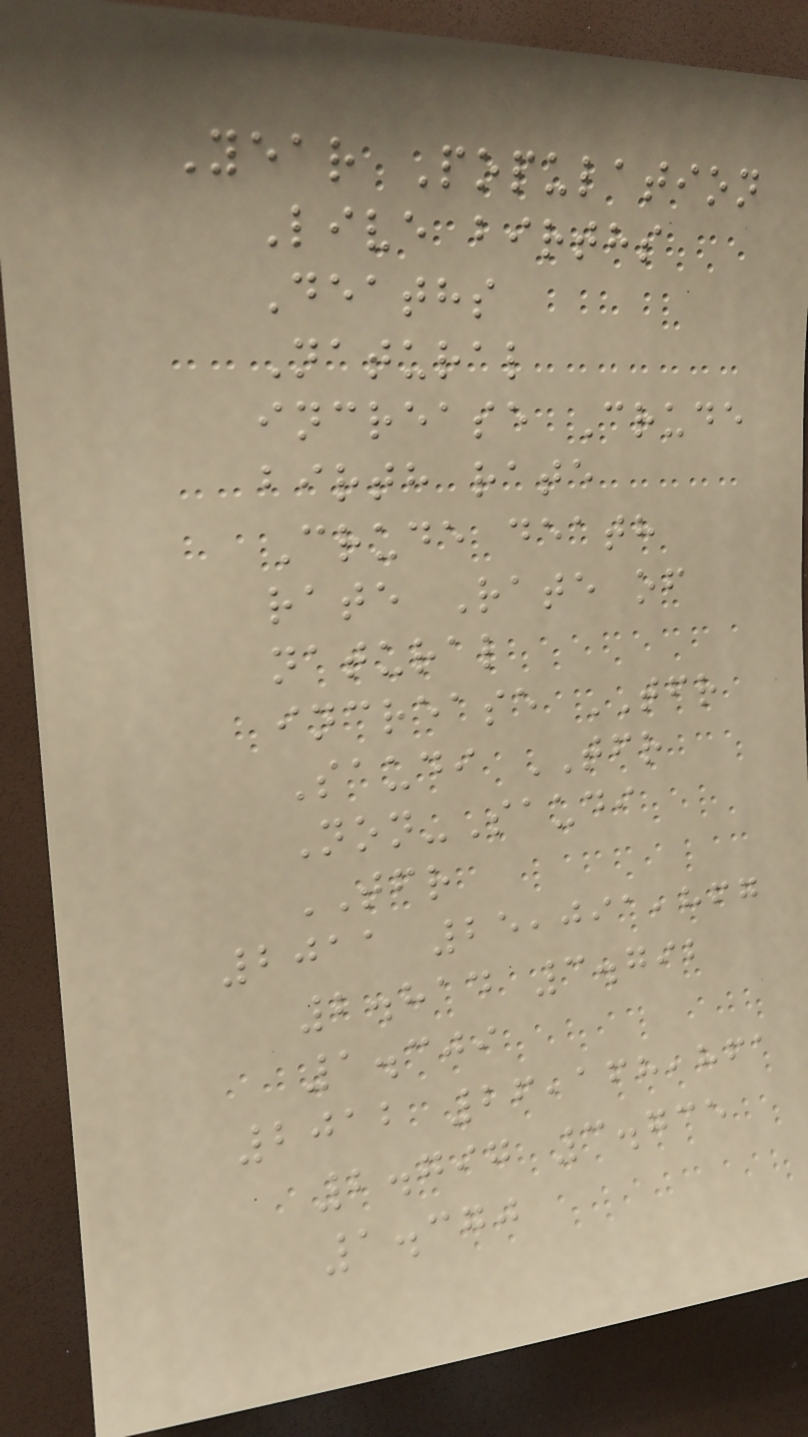Year Population
Live births
Deaths
Natural
increase Crude
birth rate
Crude death
rate Rate of
natural
increase TFR
Saudi TFR
Non-Saudi
TFR
2011 25,091,867
2.814 3.792
1.309
2012 26,168,861
2.797 3.735
1.370
